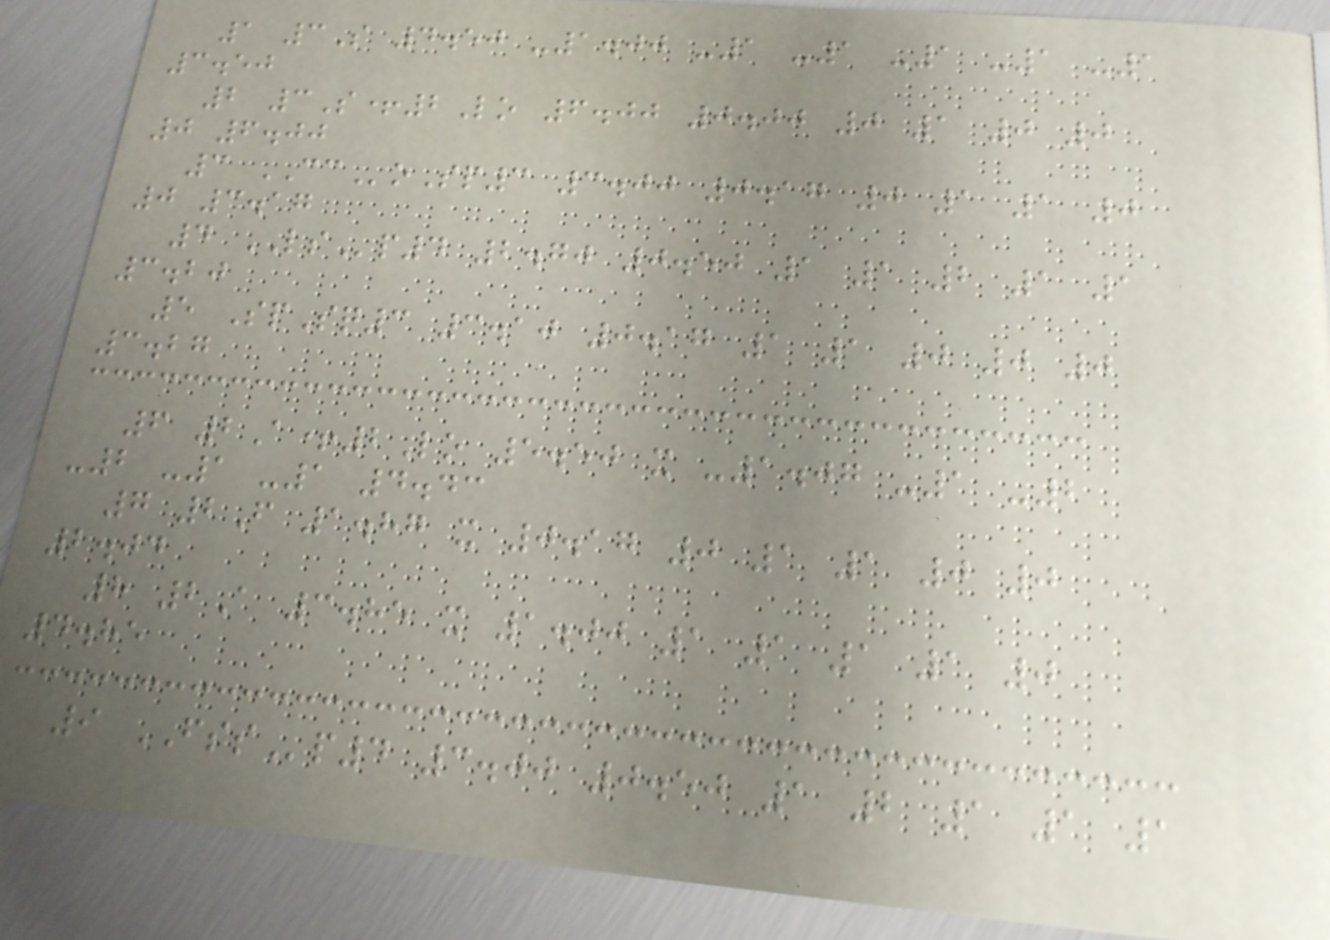1 3S 4.50 -1.00 -1 -1 -1 -1 -1
3.50
2 3S+2Lo 6.00 0.00 0 1 0 0
0 6.00
3 CCoSp3 3.00 0.17 0 1 1 0
0 3.17
4 LSp4 2.70 0.50 1 1 2 1 1
3.20
5 SpSq3 3.10 0.17 1 1 0 0 0
3.27
6 2A+2Lo 5.50 x -1.07 -1 -2
-2 -1 -1 4.43
7 2F 1.87 x 0.17 0 1 1 0 0
2.04
8 2A 3.85 x 1.00 1 1 1 1 0
4.85
9 FSSp4 3.00 0.50 1 2 1 1 1
